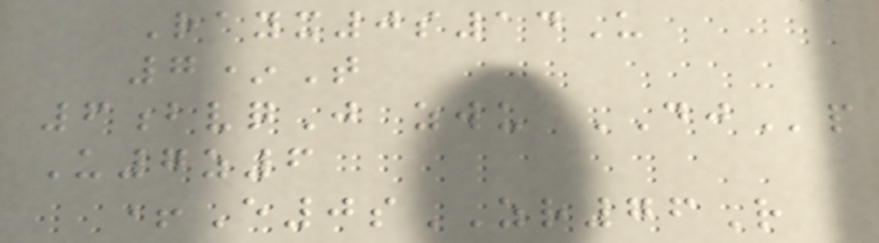Rayx0s14U
7*T
6bvqJ zwu DJp
U7z6
+E0sZR76R
